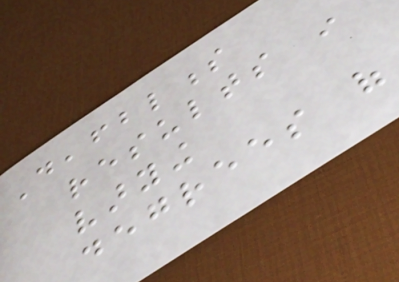Deafblindness
results in
varying
degrees of
